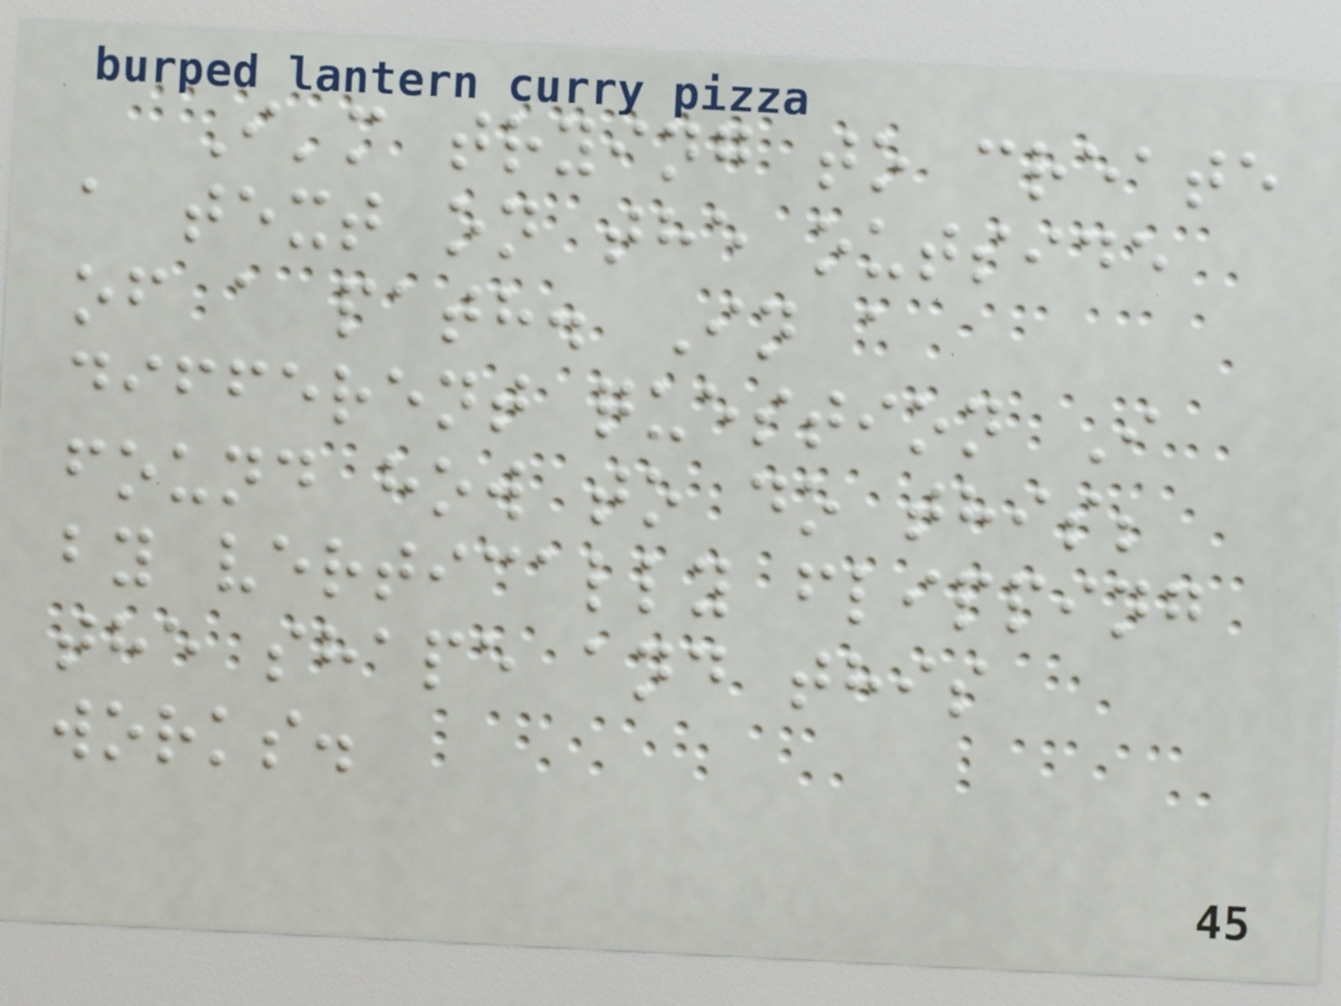I'm trying to create
a text on the outside
of a path. In a
different question I
found how to do this;
by vertically flipping
the shape and this
works.
